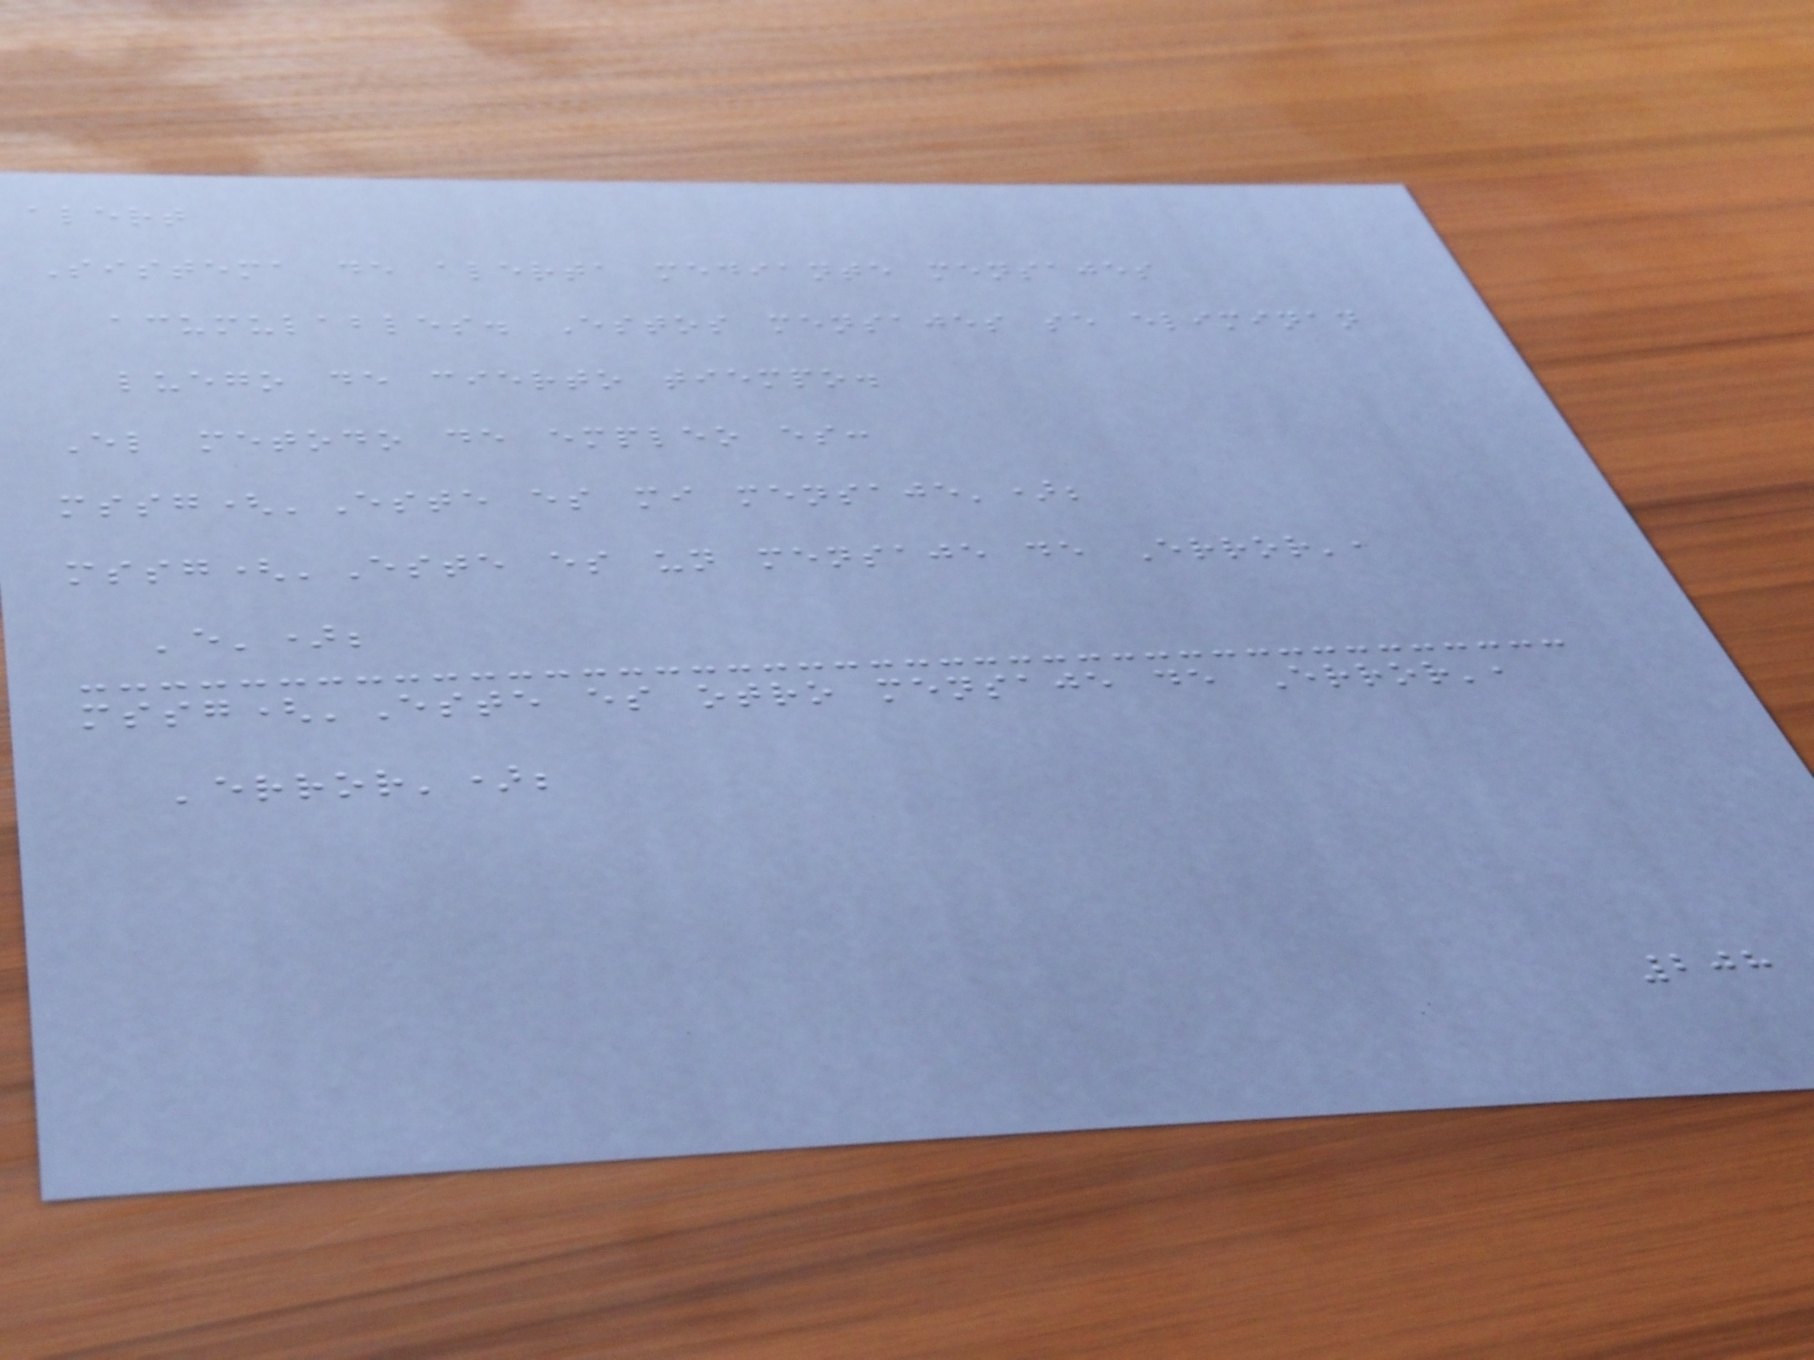alert
Sistema de alerta mediante mensajes
acumulables. Estos mensajes se eliminan
luego de cierto tiempo.
El metodo de empleo es:
mssg('Este es mi mensaje');
mssg('Este es un mensaje de Error',
'e');
mssg('Este es otro mensaje de Error',
'error');
208
